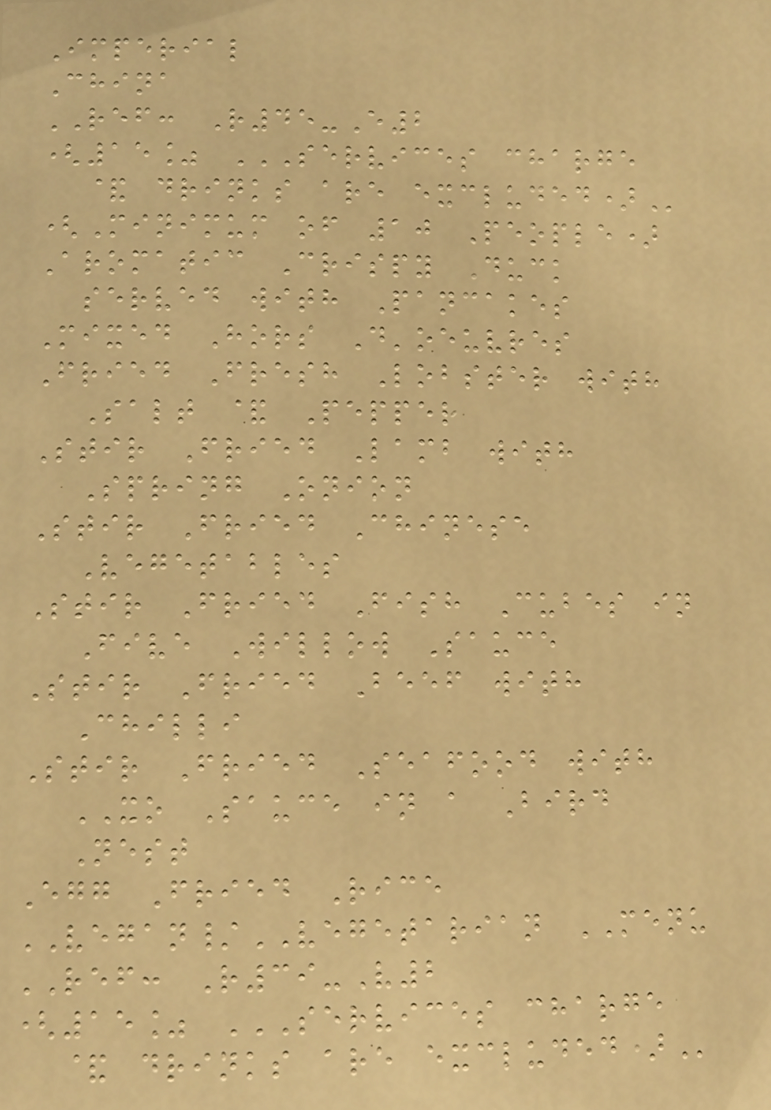Imperial
China
REF: R45-E2
(15% SERVICES CHARGE
& DRINKS ARE EXCLUDED)
(Minimum of 10 People)
Aromatic Crispy Duck
served with Pancakes
Mixed Hors D'oeuvres
Fried Fresh Lobster with
Salt & Pepper
Stir Fried Lamb with
Spring Onion
Stir Fried Chinese
Vegetables
Stir Fried Fish Cubes in
Five Willow Sauce
Stir Fried Beef with
Chilli
Stir Fried Seafood with
XO Sauce in a Bird
Nest
Egg Fried Rice
VEGAN/VEGETARIAN MENU
REF: R39-V2
(15% SERVICES CHARGE
& DRINKS ARE EXCLUDED)
